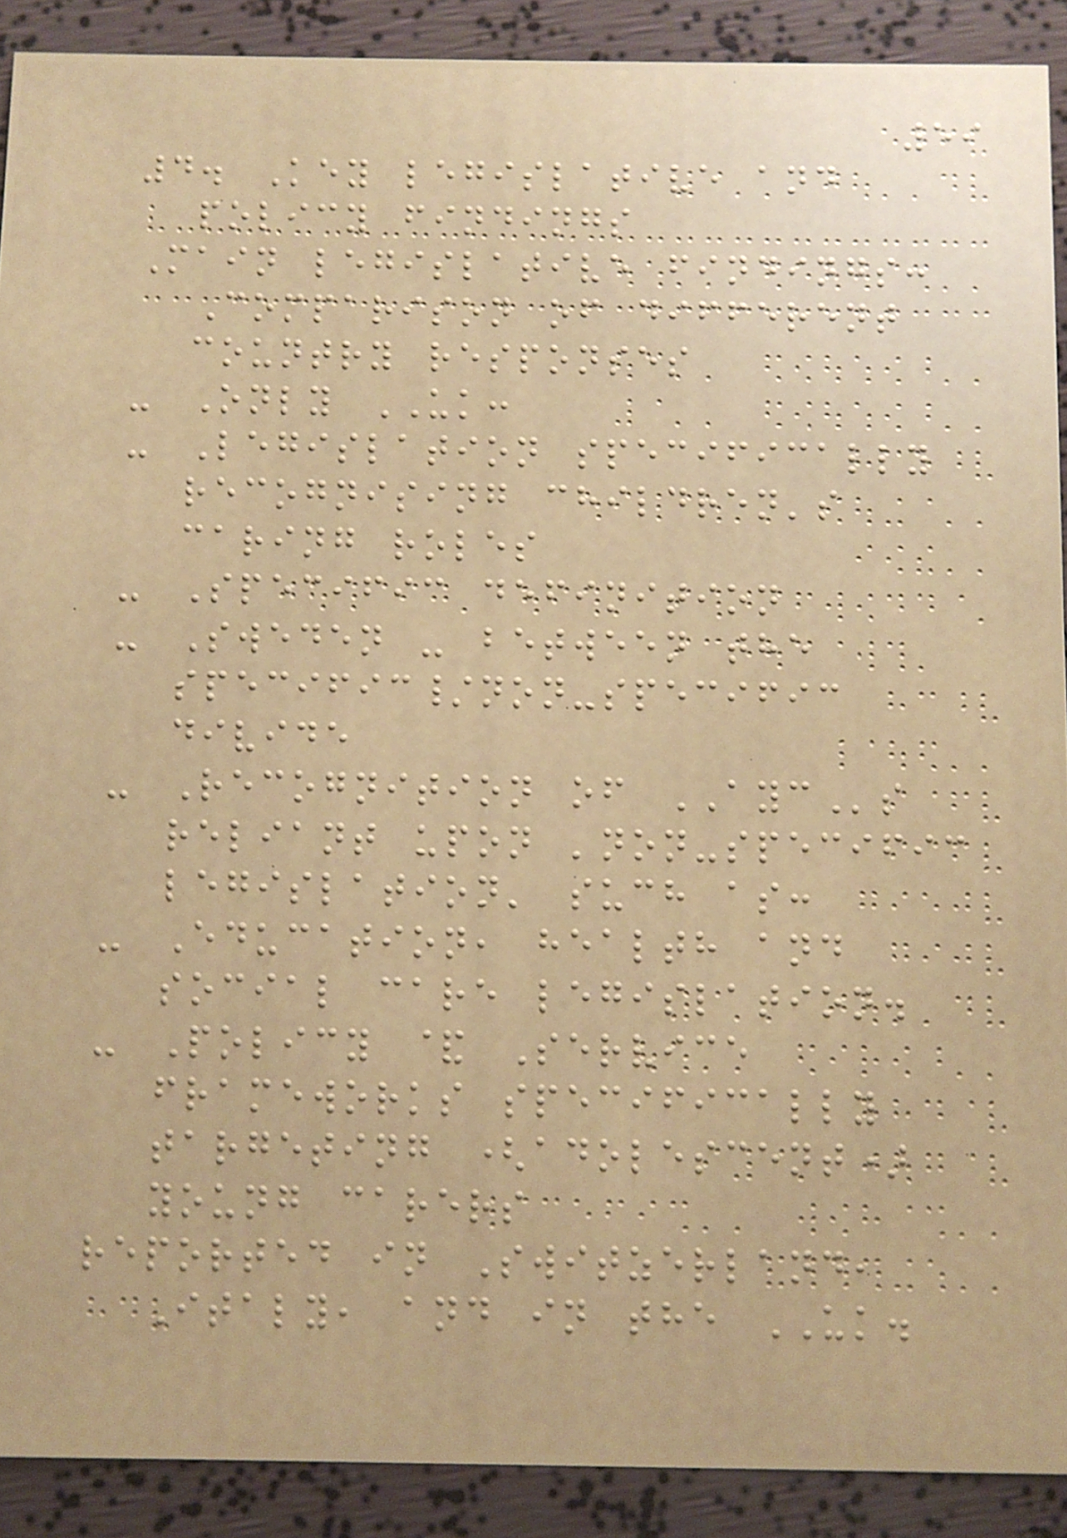59
4. Key legislative and
policy findings
Main legislative findings:
Comparison of different
country responses
- Only UK:
- Legislation specifically
recognising children's
caring roles
- Specific definition
- Sweden - between the
specific/non-specific
divide
- Recognition of AYCs
reliant upon 'non-specific
legislation' such as:
- Education, health and
social care legislation.
- Policy & Service
frameworks specifically
targeting (adolescent)
young carers
reported in Switzerland,
Italy, and in the UK.
